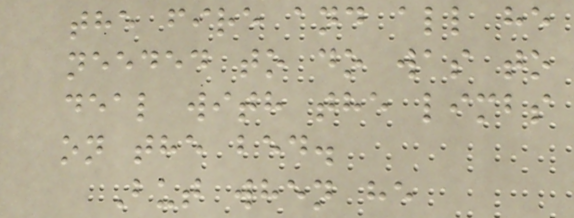the fire and all he
needed to do was to
deal with the limbs
on the bed.
But when he
